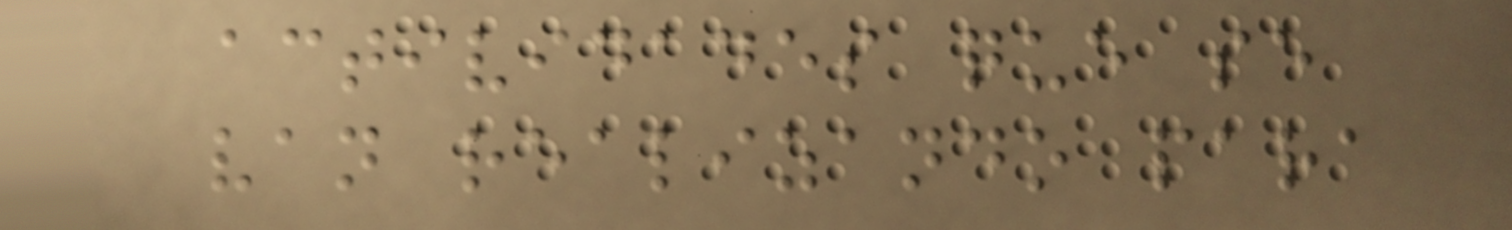actividades que se
van realizando para
